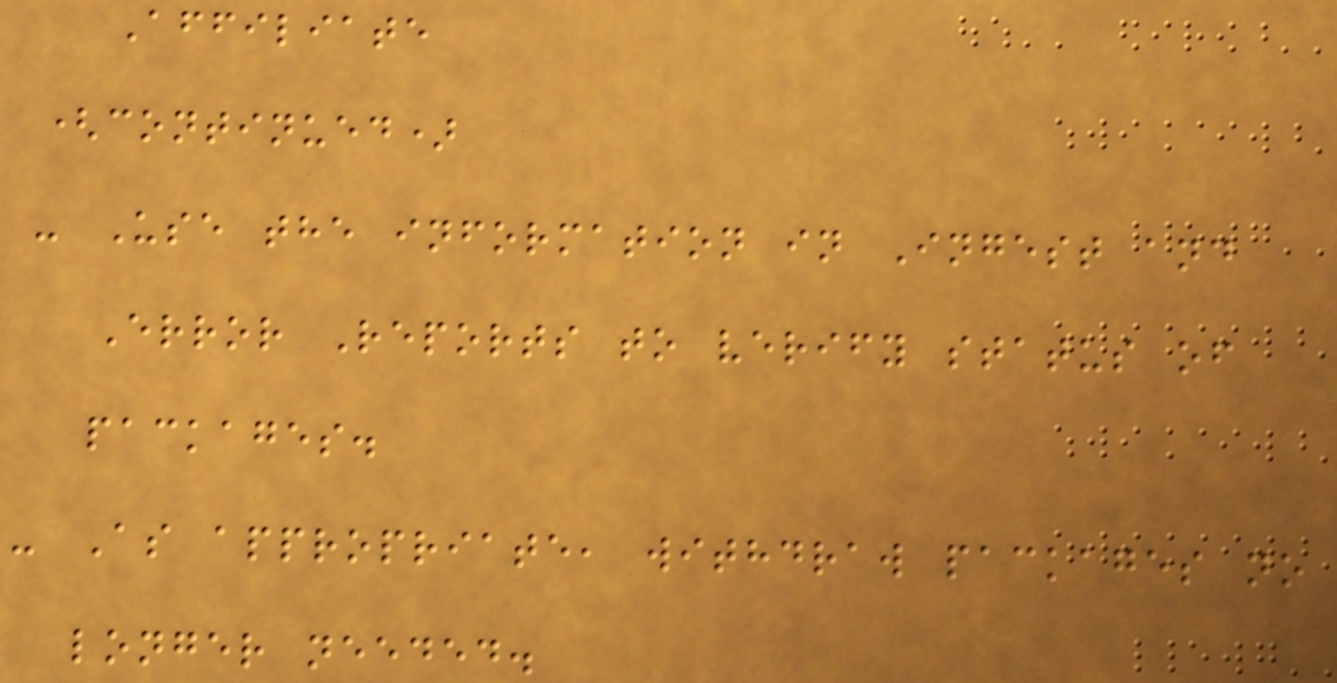Affiliate
(continued)
- Use the information in Ingest and
Error Reports to verify status of
packages.
- As appropriate, withdraw packages no
longer needed.
